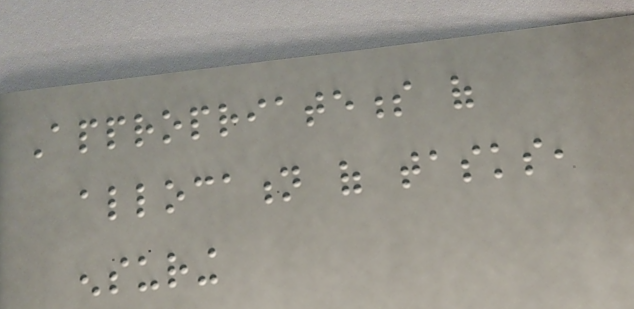Appropriateness of
allocation of tasks,
ensuring
